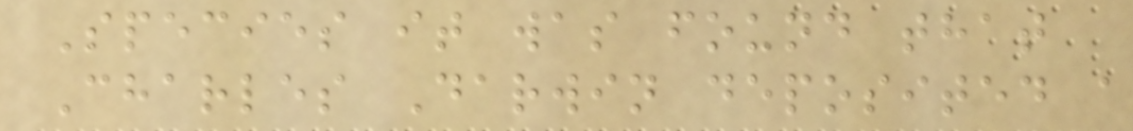Species it was found that
Charles Darwin deposited a
